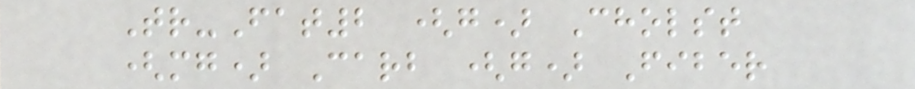Tr-Fat2 (g) Cholst
(mg) Carb (g) Fiber
